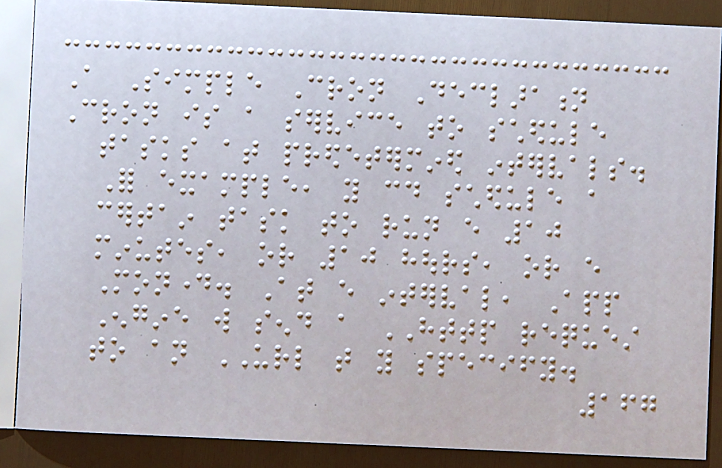A Simple Cron Declaration
Cron is a service to schedule
tasks at predetermined intervals.
For example, you could schedule a
certain task to run every 10
minutes, or 10 hours, or every
Monday. At every interval, App
Engine will send a HTTP request
to an URL that you specify.
167
